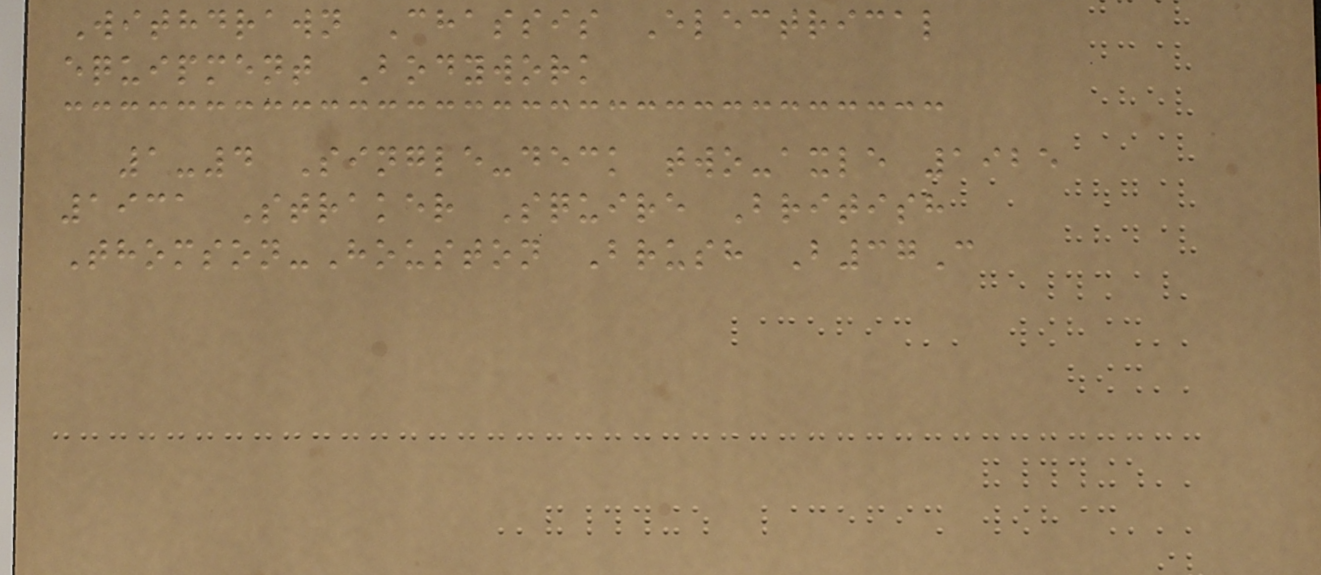Withdrawn Chassis Electrical
equipment Bodywork
1-4 Single-deck two-axle 1925
1931 Straker Squire British
Thomson-Houston Brush B37C
